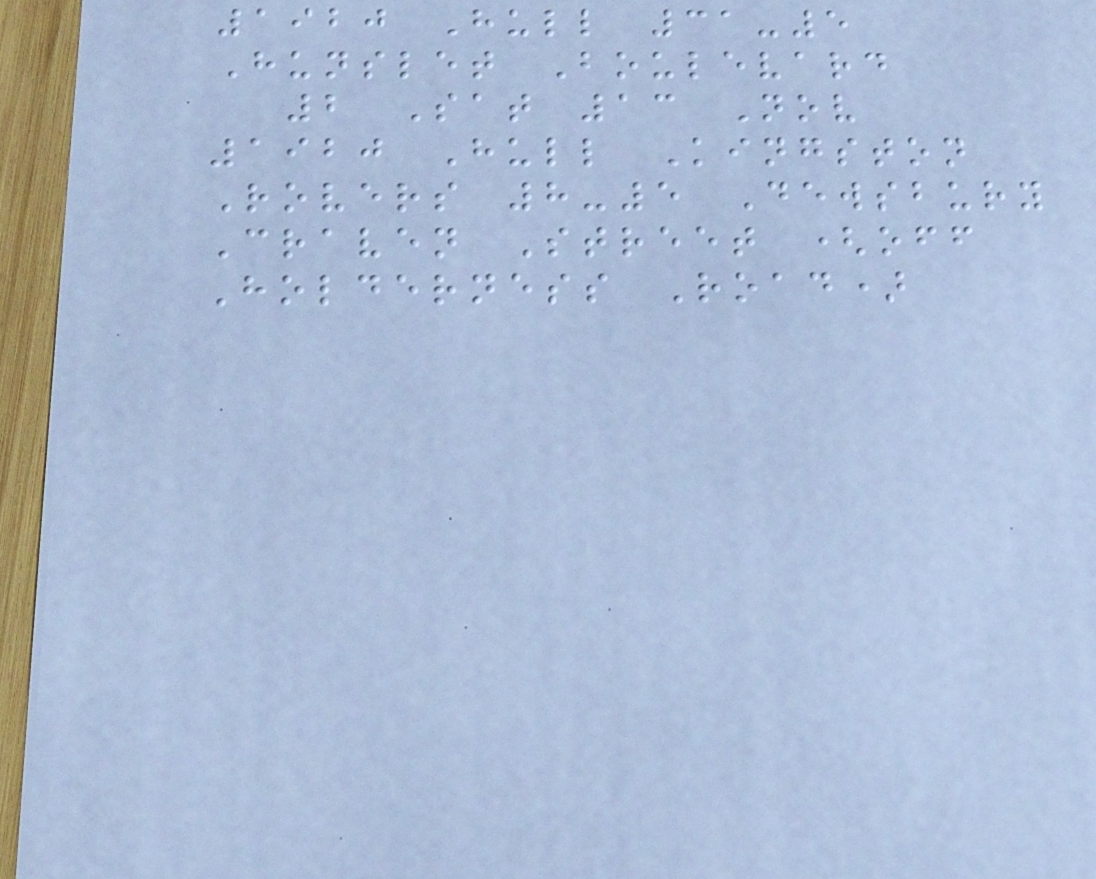1920 Hull 31-5
Hunslet Boulevard
2 Sat 13 Nov
1920 Hull Kingston
Rovers 8-5 Dewsbury
Craven Street (off
Holderness Road)
